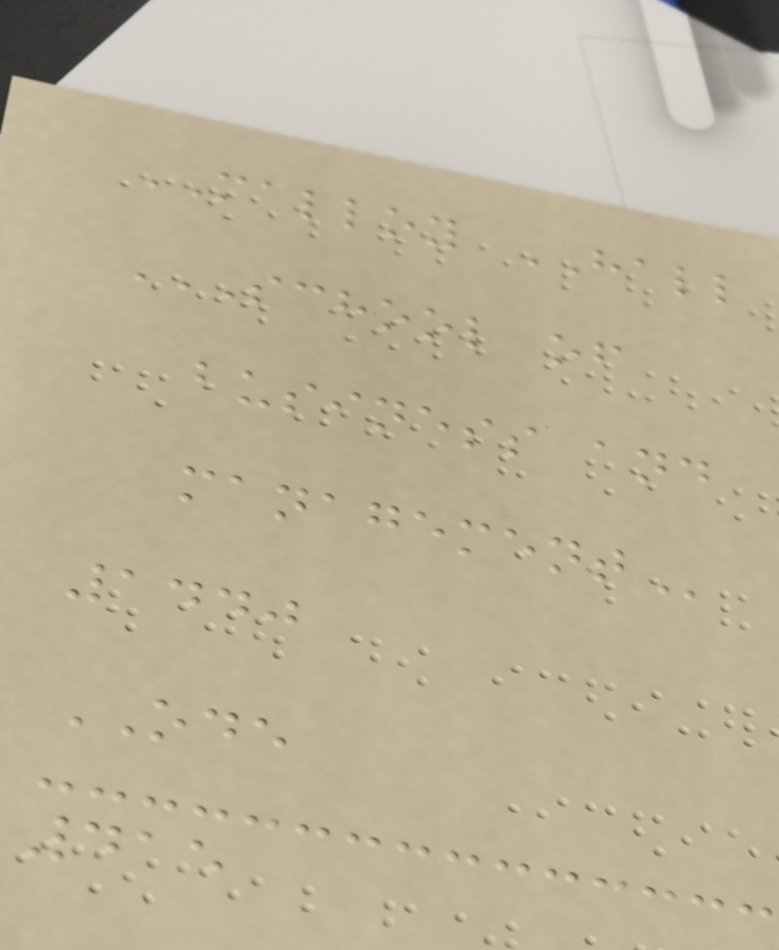MALLOY HALL
SCHOOL OF
BUSINESS AND
MANAGEMENT
1440
ODE
415
